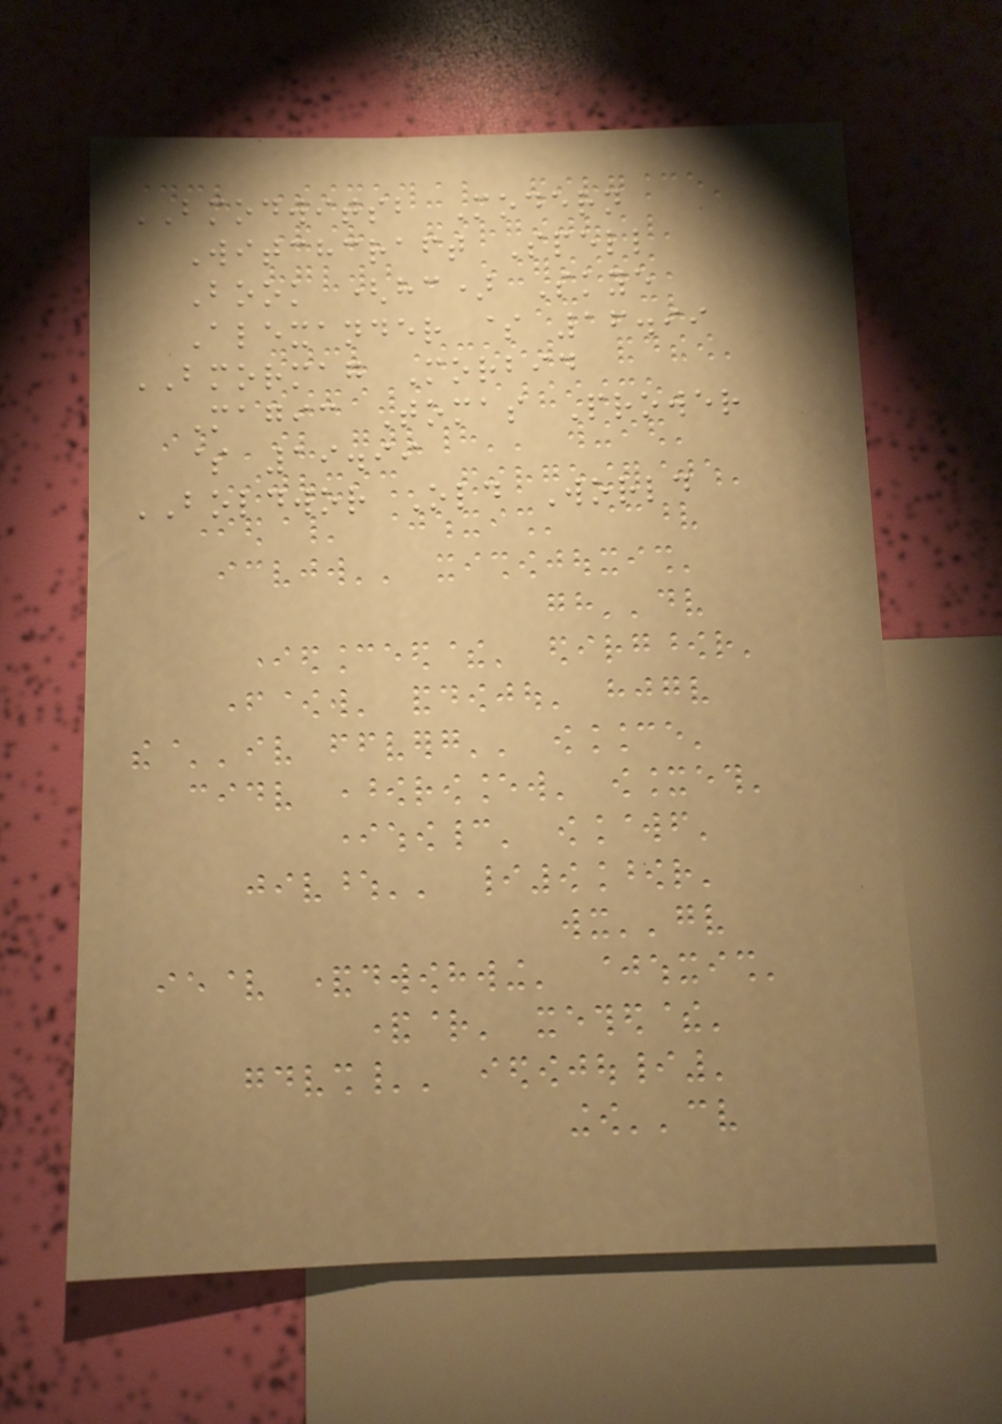BMODWITSB Modern
Witchcraft Spell
Book (hc) Skye
Alexander $ 16.99
BMORMAG Morbid
Magic Tomas Prower
$ 19.99
BOLDWOR Old World
